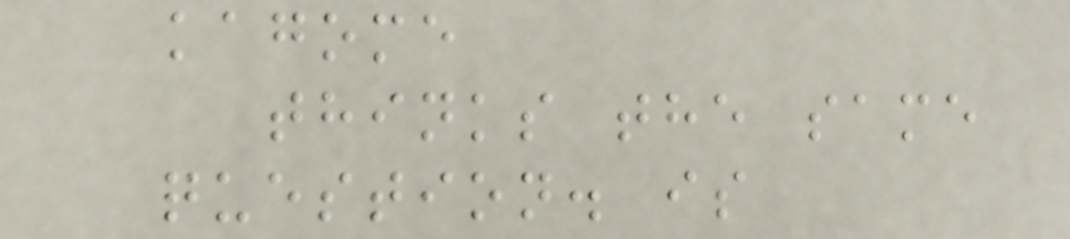kagome
thinks the same
question. is
